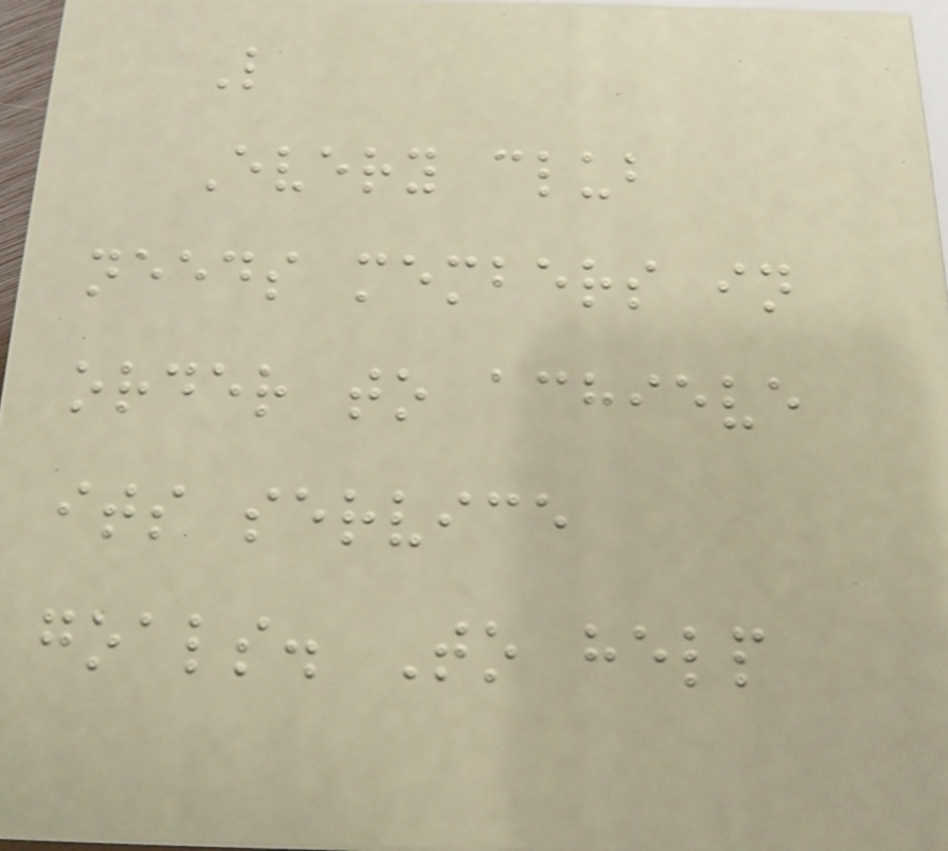L
Every club
needs members in
order to achieve
its service
goals. To help
